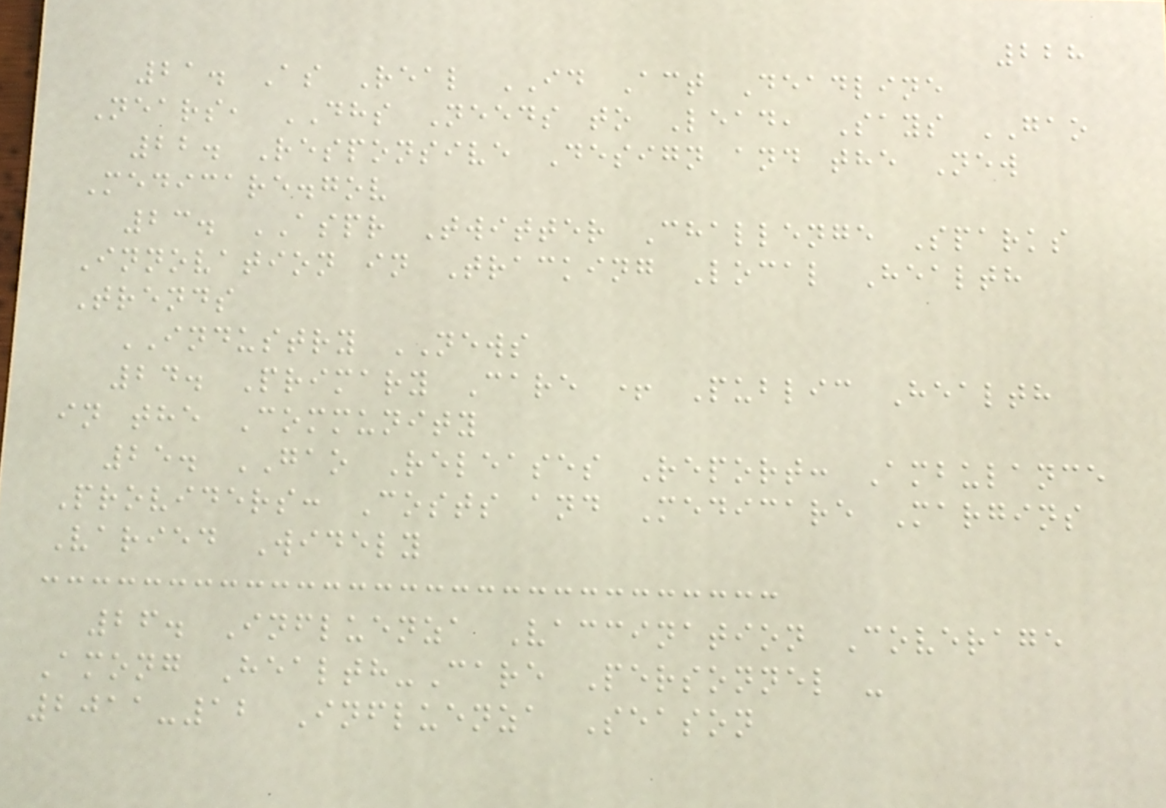228
21. As Real ID Act Deadline
Nears, DHS Needs to Lead, Says GAO
22. Responsive Design and the New
Medicare.gov
23. ASPR Twitter Challenge Sparks
Innovation in Tracking Local Health
Trends
INDUSTRY NEWS
24. Primary Care + Public Health
in the Community
25. GAO Releases Report: Ambulance
Providers: Costs and Medicare Margins
Varied Widely
26. Influenza Vaccination Coverage
Among Health-Care Personnel -
2011-12 Influenza Season
